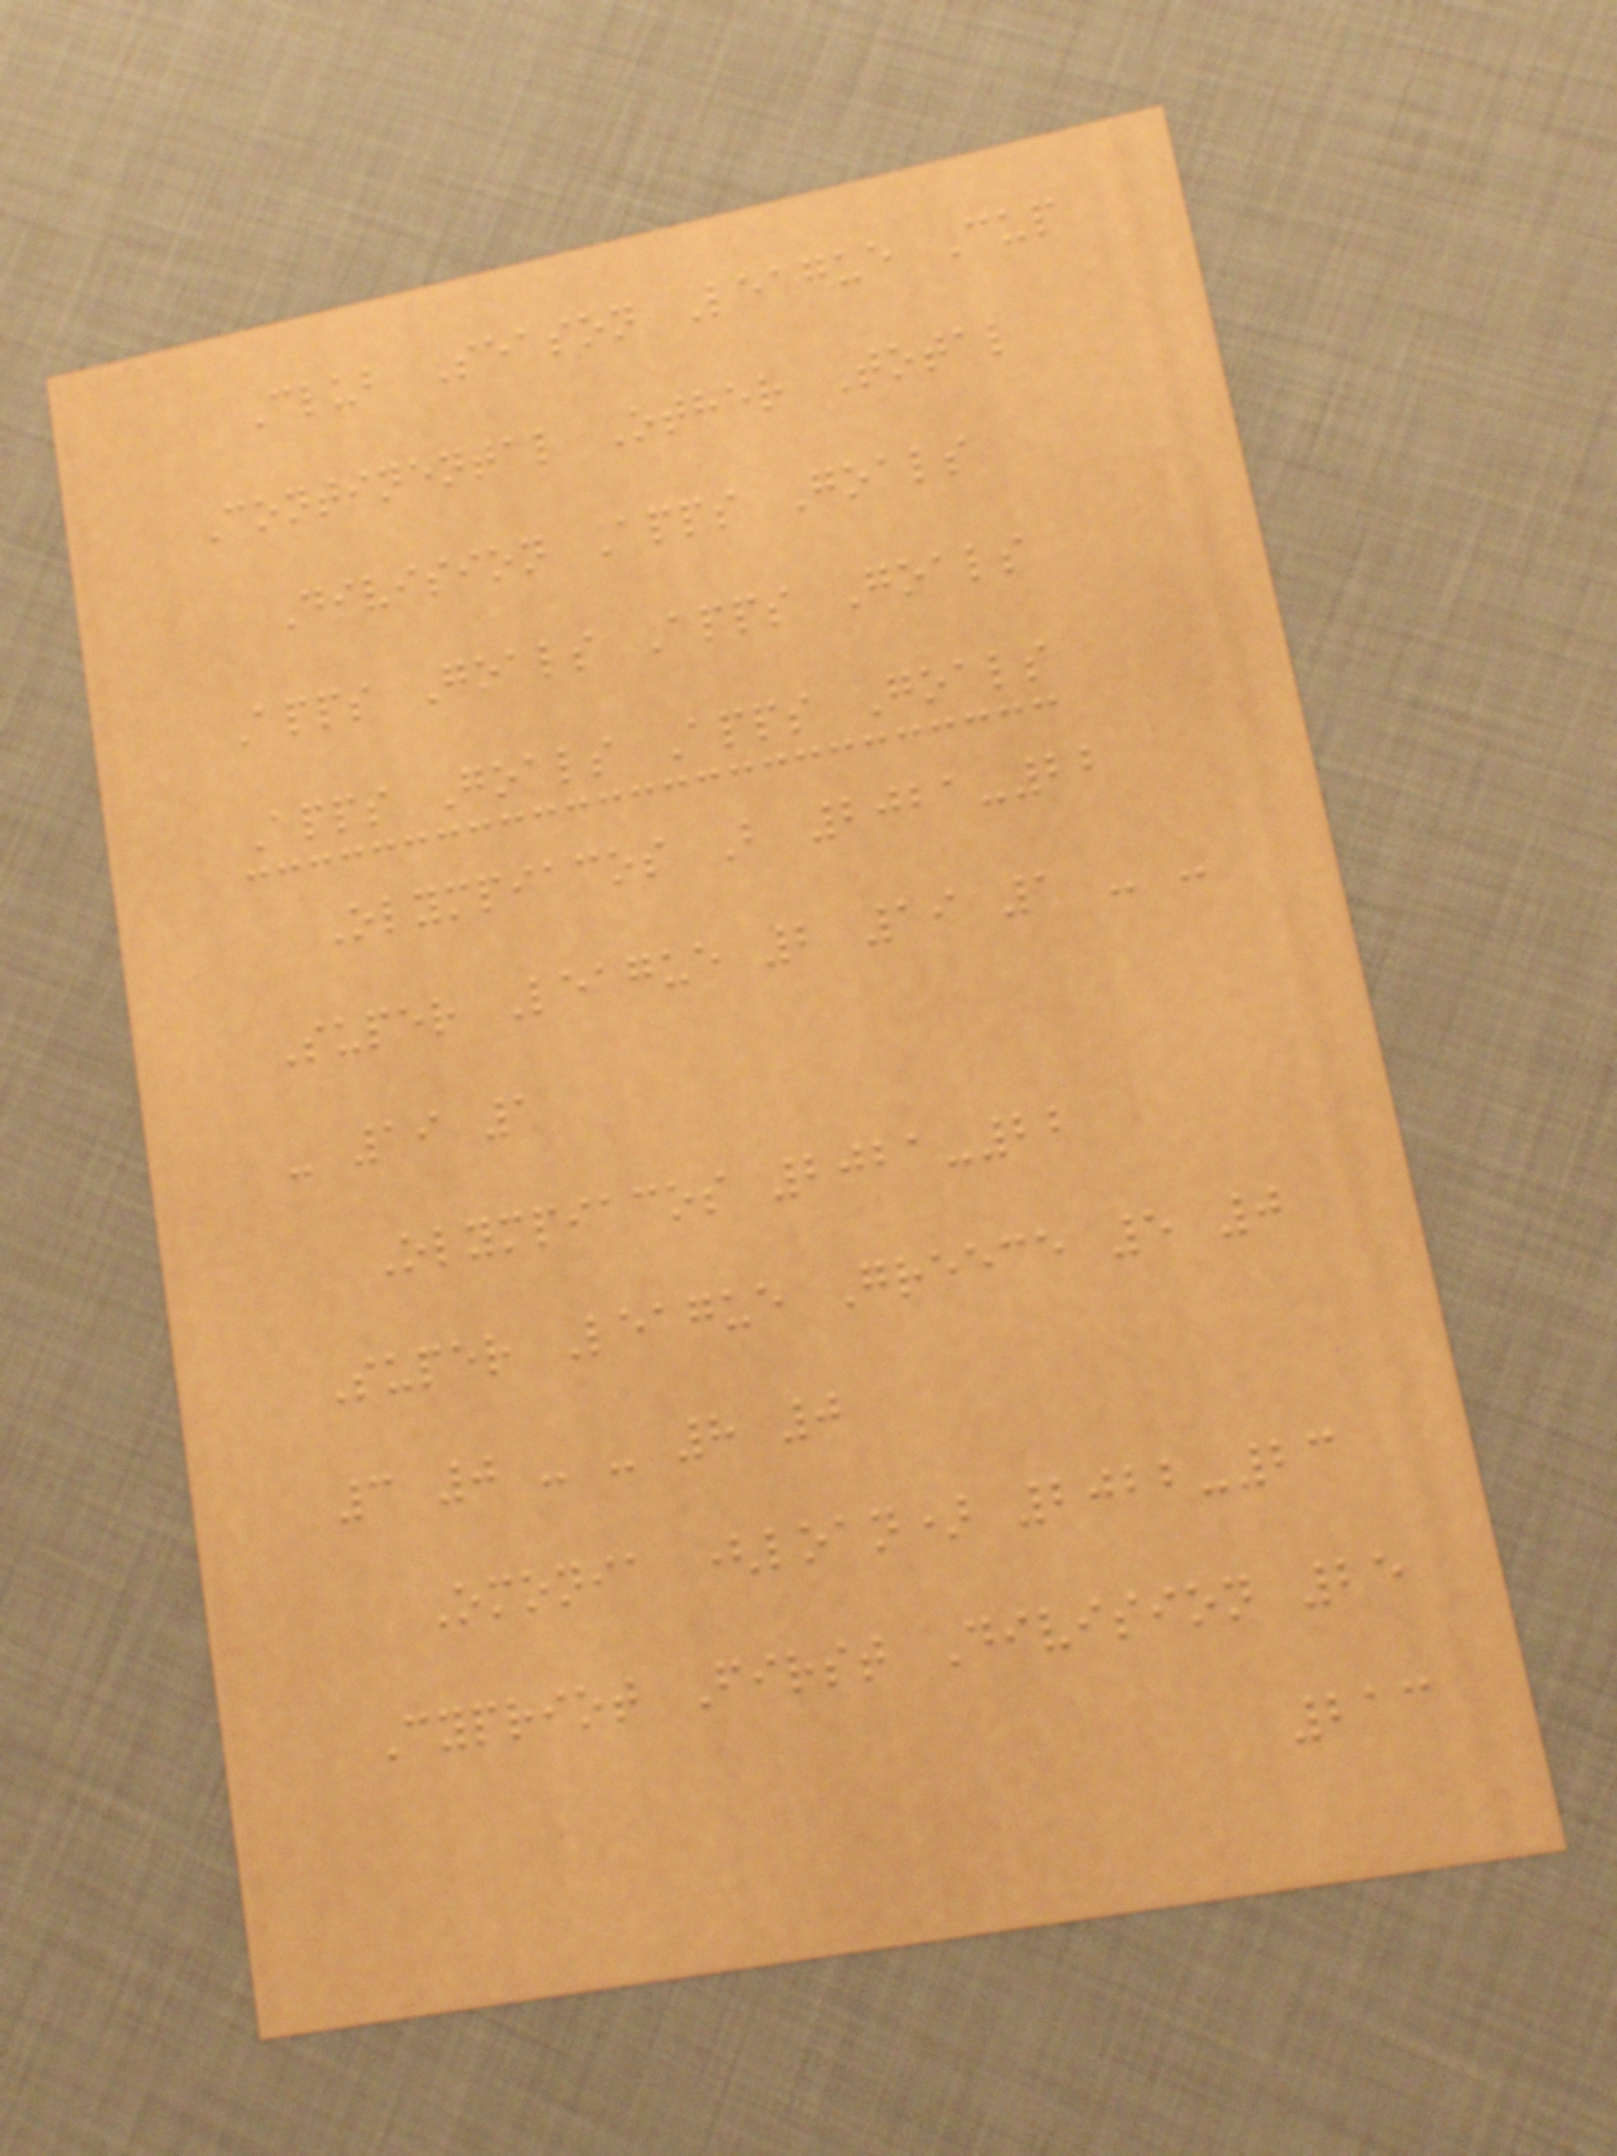Club Season League Cup
Continental Other Total
Division Apps Goals
Apps Goals Apps Goals
Apps Goals Apps Goals
Olympiacos B 2021-22
Super League 2 19 1 - -
- 19 1
Olympiacos 2021-22
Super League Greece 5 0
3 0 - - 8 0
Omonia (loan) 2022-23
Cypriot First Division 25
213
